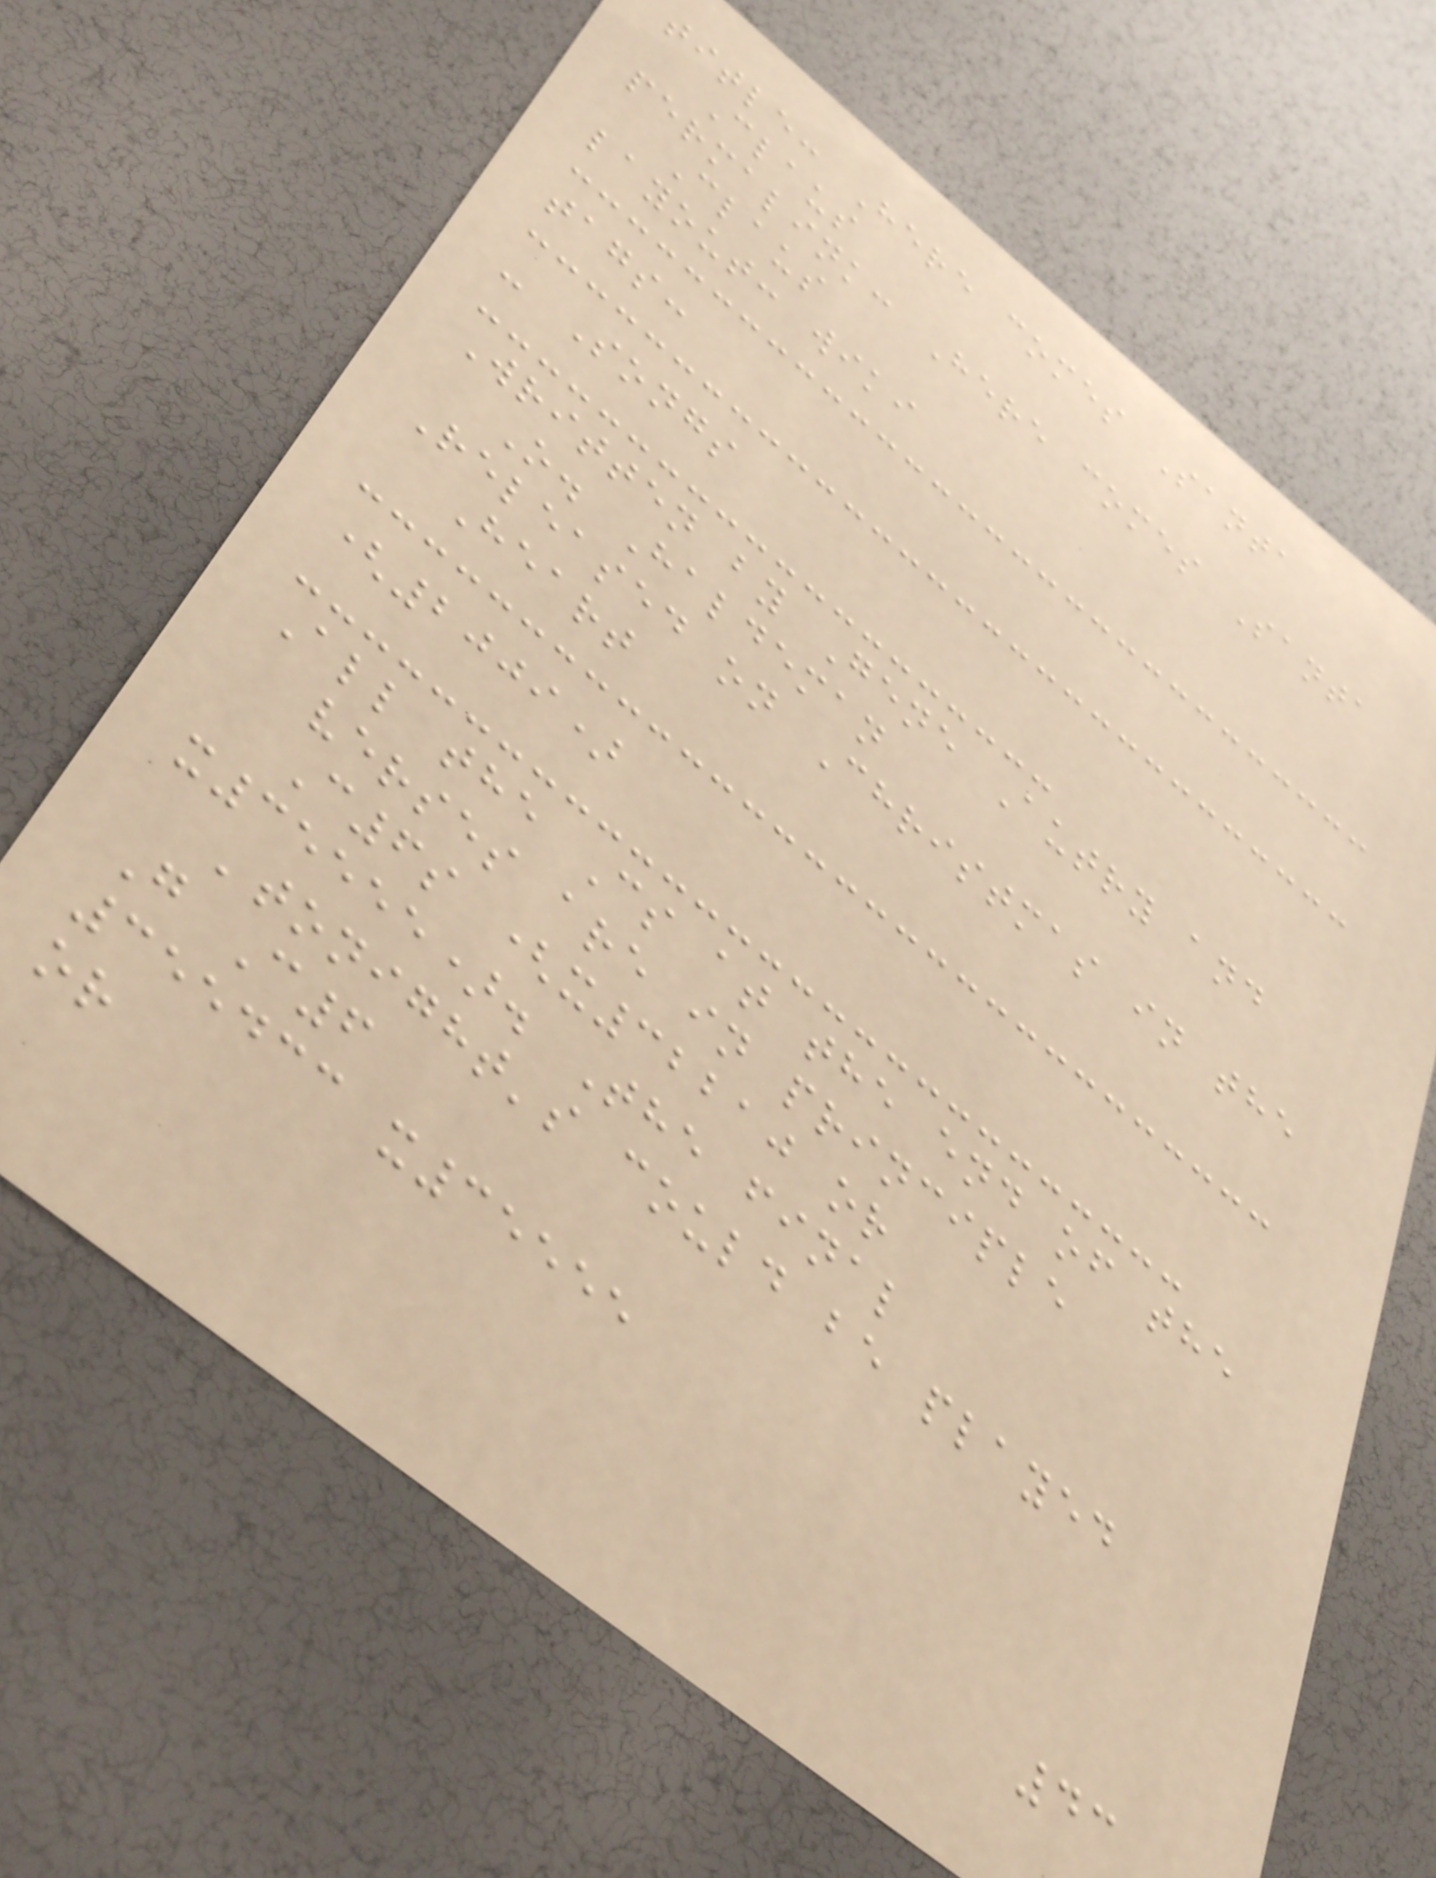title: Here comes Santa
Claus
permalink: Here comes Santa
Claus
layout: wiki
tags:
- Songs
Written by Gene Autry and
O. Haldeman
Released on Christmas in the
Heart
(2009)
All the Cs at the end of the
verses are in principle
C6s (x32210 or
x35555). The final
'tonight's could be played
G C6
355433 x35555
or
43
